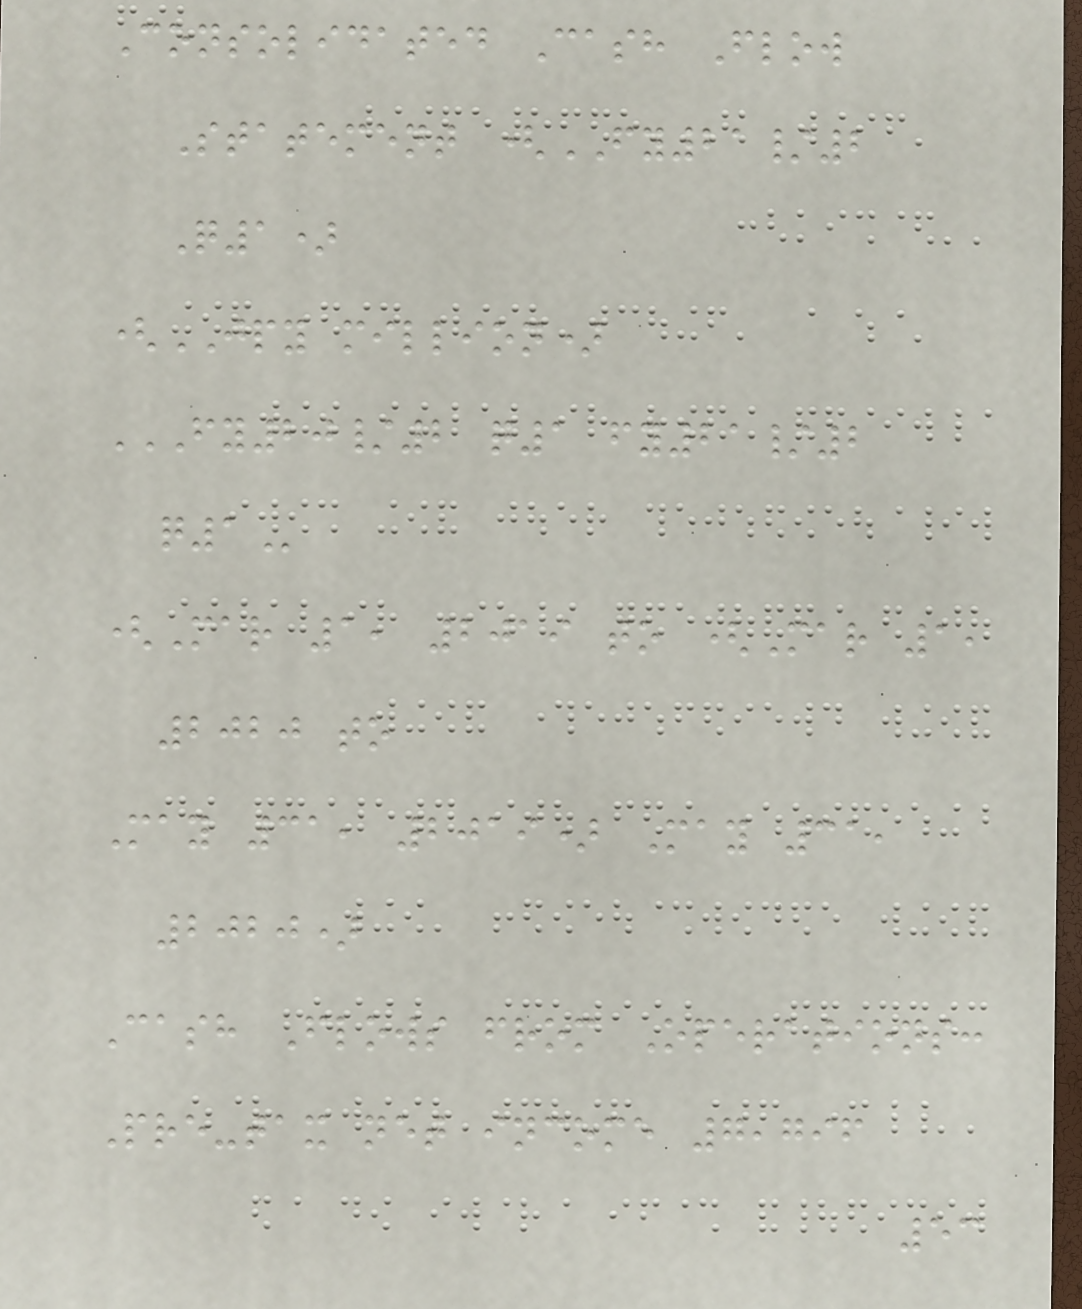Consolidated Cash Flow
Statement (FY21/2
Q1)
(JPY million)
FY20/2 Q1 FY21/2
Q1
(Mar 1, 2019 to (Mar 1,
2020 to
May 31, 2019) May 31,
2020)
Cash Flows from Operations:
Pre-tax net income 7,796
53
